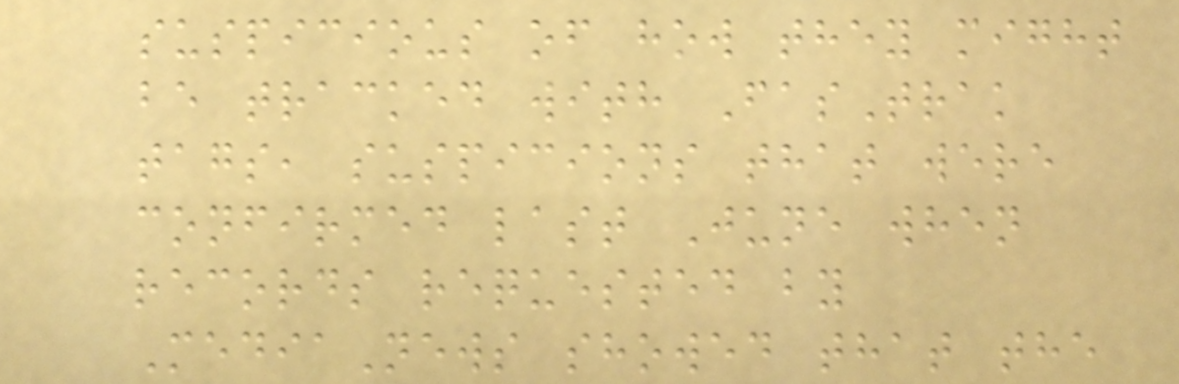suspicious of how they might
be tracked with FasTrak
tags, suspicions that were
confirmed last June when
records requested by
MediaNews showed that the
